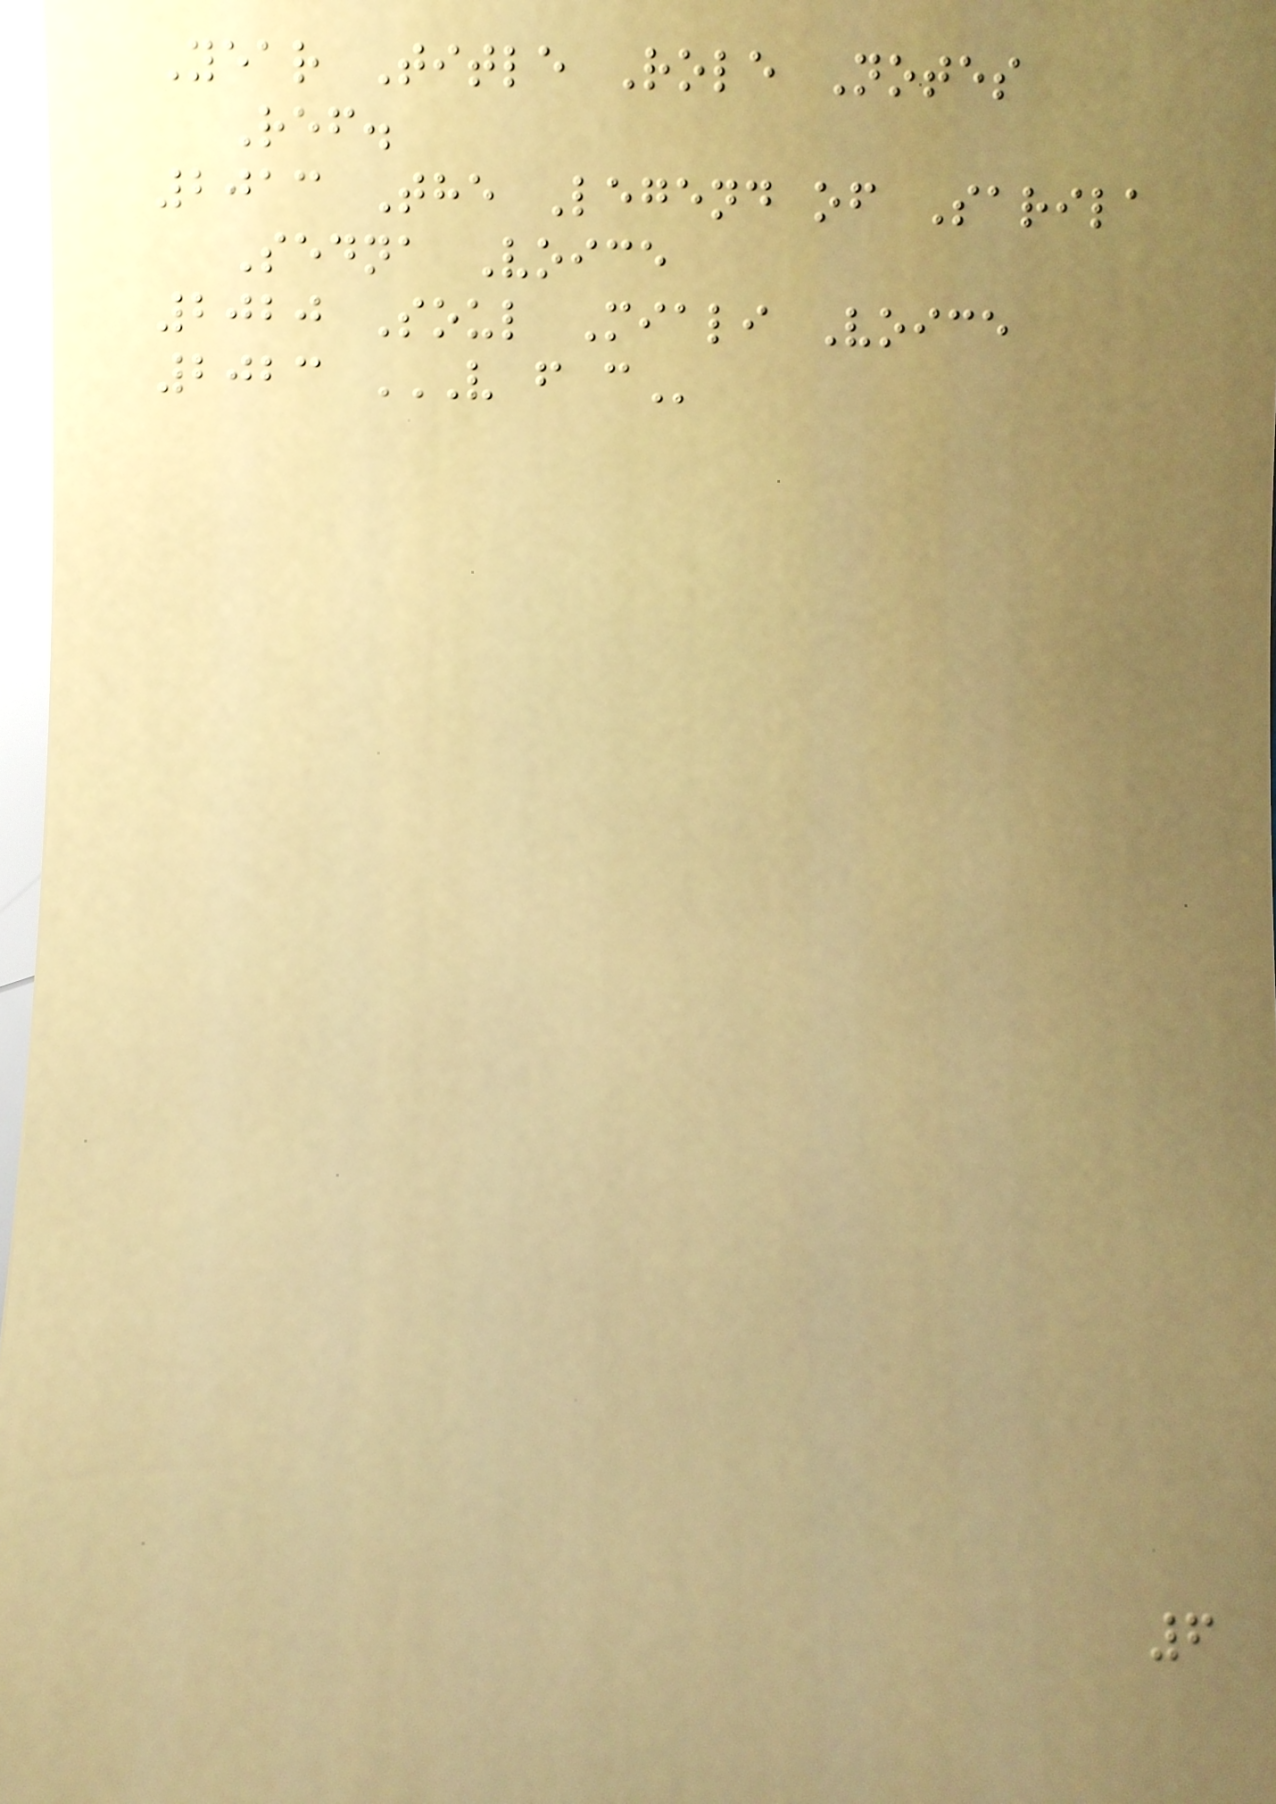Year Title Role Notes
Ref.
2013 The Legend of Sarila
Sedna Voice
2020 Soul Miali Voice
2023 V F C
6
